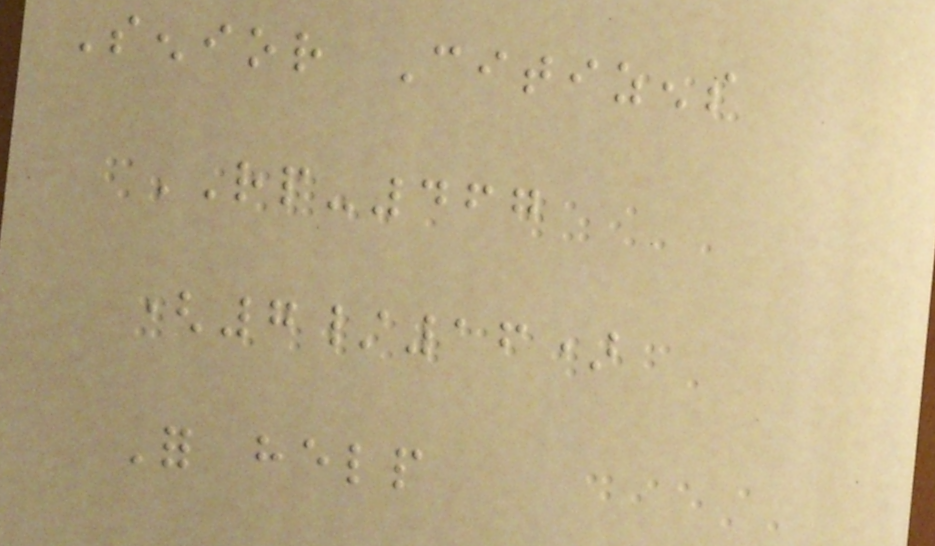Senior Citizens
RP-467
(7/16)
For help
